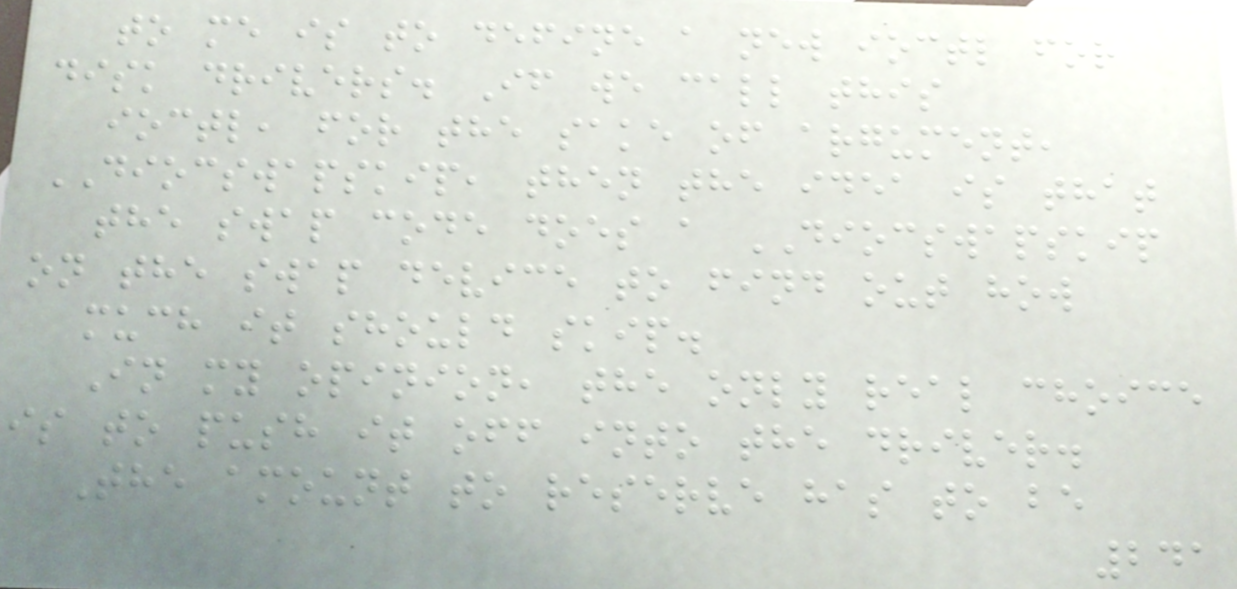to me is to define a new ioctl for
disk drivers. If we call this
ioctl, for the sake of argument,
DIOCSWAPSKIP, then the idea is that
the swap code does a DIOCSWAPSKIP
on the swap device to find out how
much it should skip.
In my opinion, the only real choice
is to push it off into the driver.
The amount to reserve has to be
241
